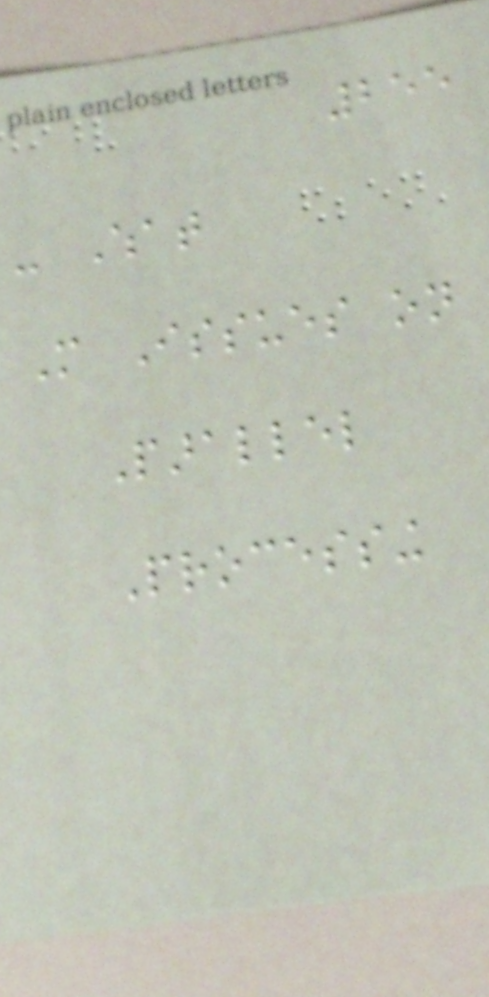255
- What
More Issues on
Parallel
Processing
